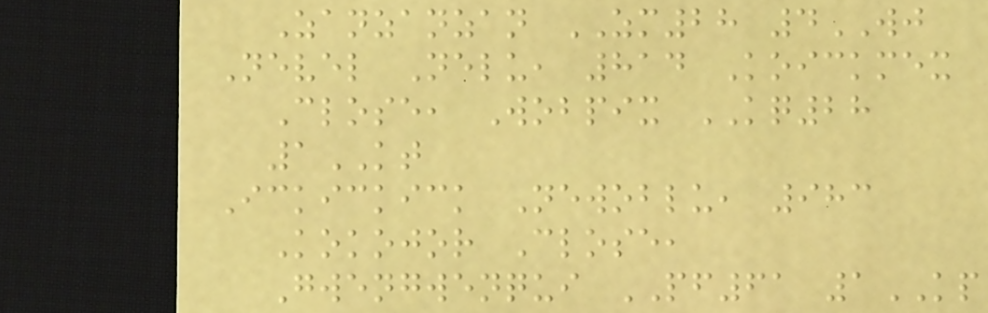Zanzanzan ZM28 4WJ
Nevel Nelu, 814 Koickmex
Close, Wobpix KQ28
1KT
Ickickick Newoblu, 983
Kokojor Close,
Gwengwenqui PF61 1KP
